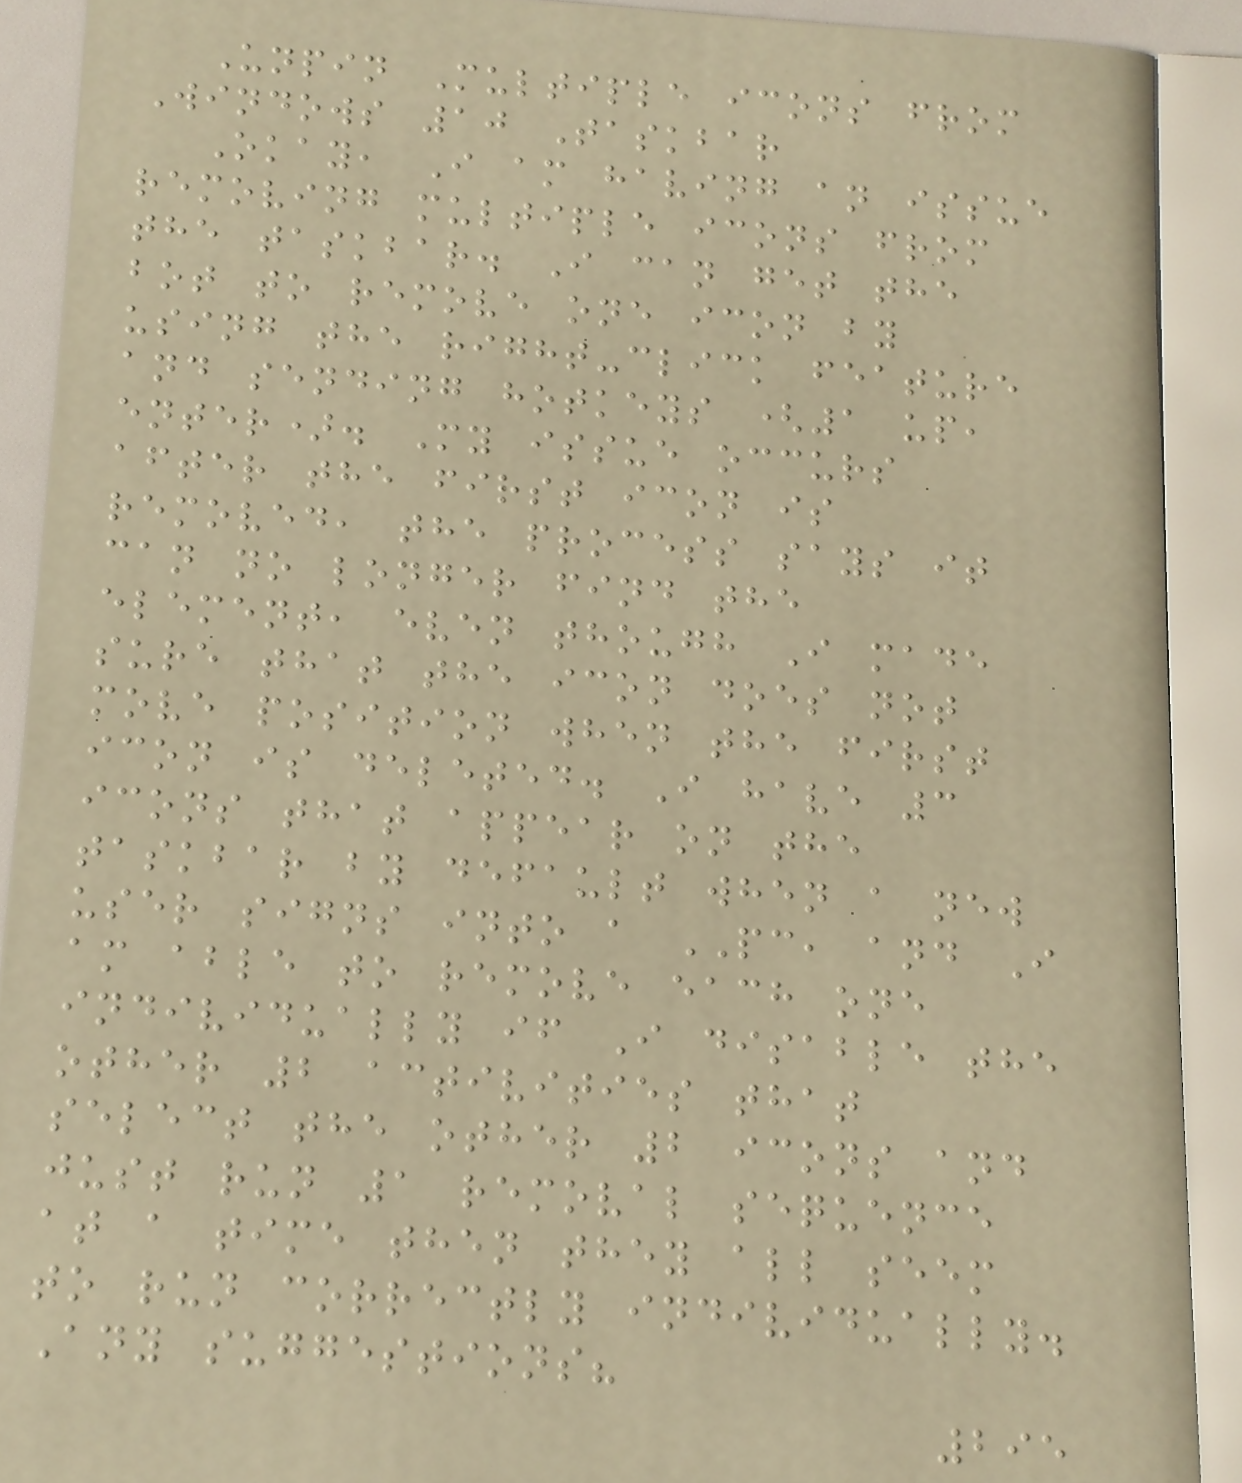Unpin Multiple icons from
Windows 10 Taskbar
Okay, I am having an issue
removing multiple icons from
the taskbar. I can get the
bot to remove one icon by
using the right-click feature
and sending hotkeys (1 up,
enter). My issue occurs
after the first icon is
removed, the process says it
can no longer find the
element, even though I made
sure that the icon does not
move position when the first
icon is deleted. I have 3
icons that appear on the
taskbar by default when a new
user signs into a PC, and I
am able to remove each one
individually if I disable the
other 2 activities that
select the other 2 icons and
just run 1 removal sequence
at a time then they all seem
to run correctly individually.
Any suggestions?
295
